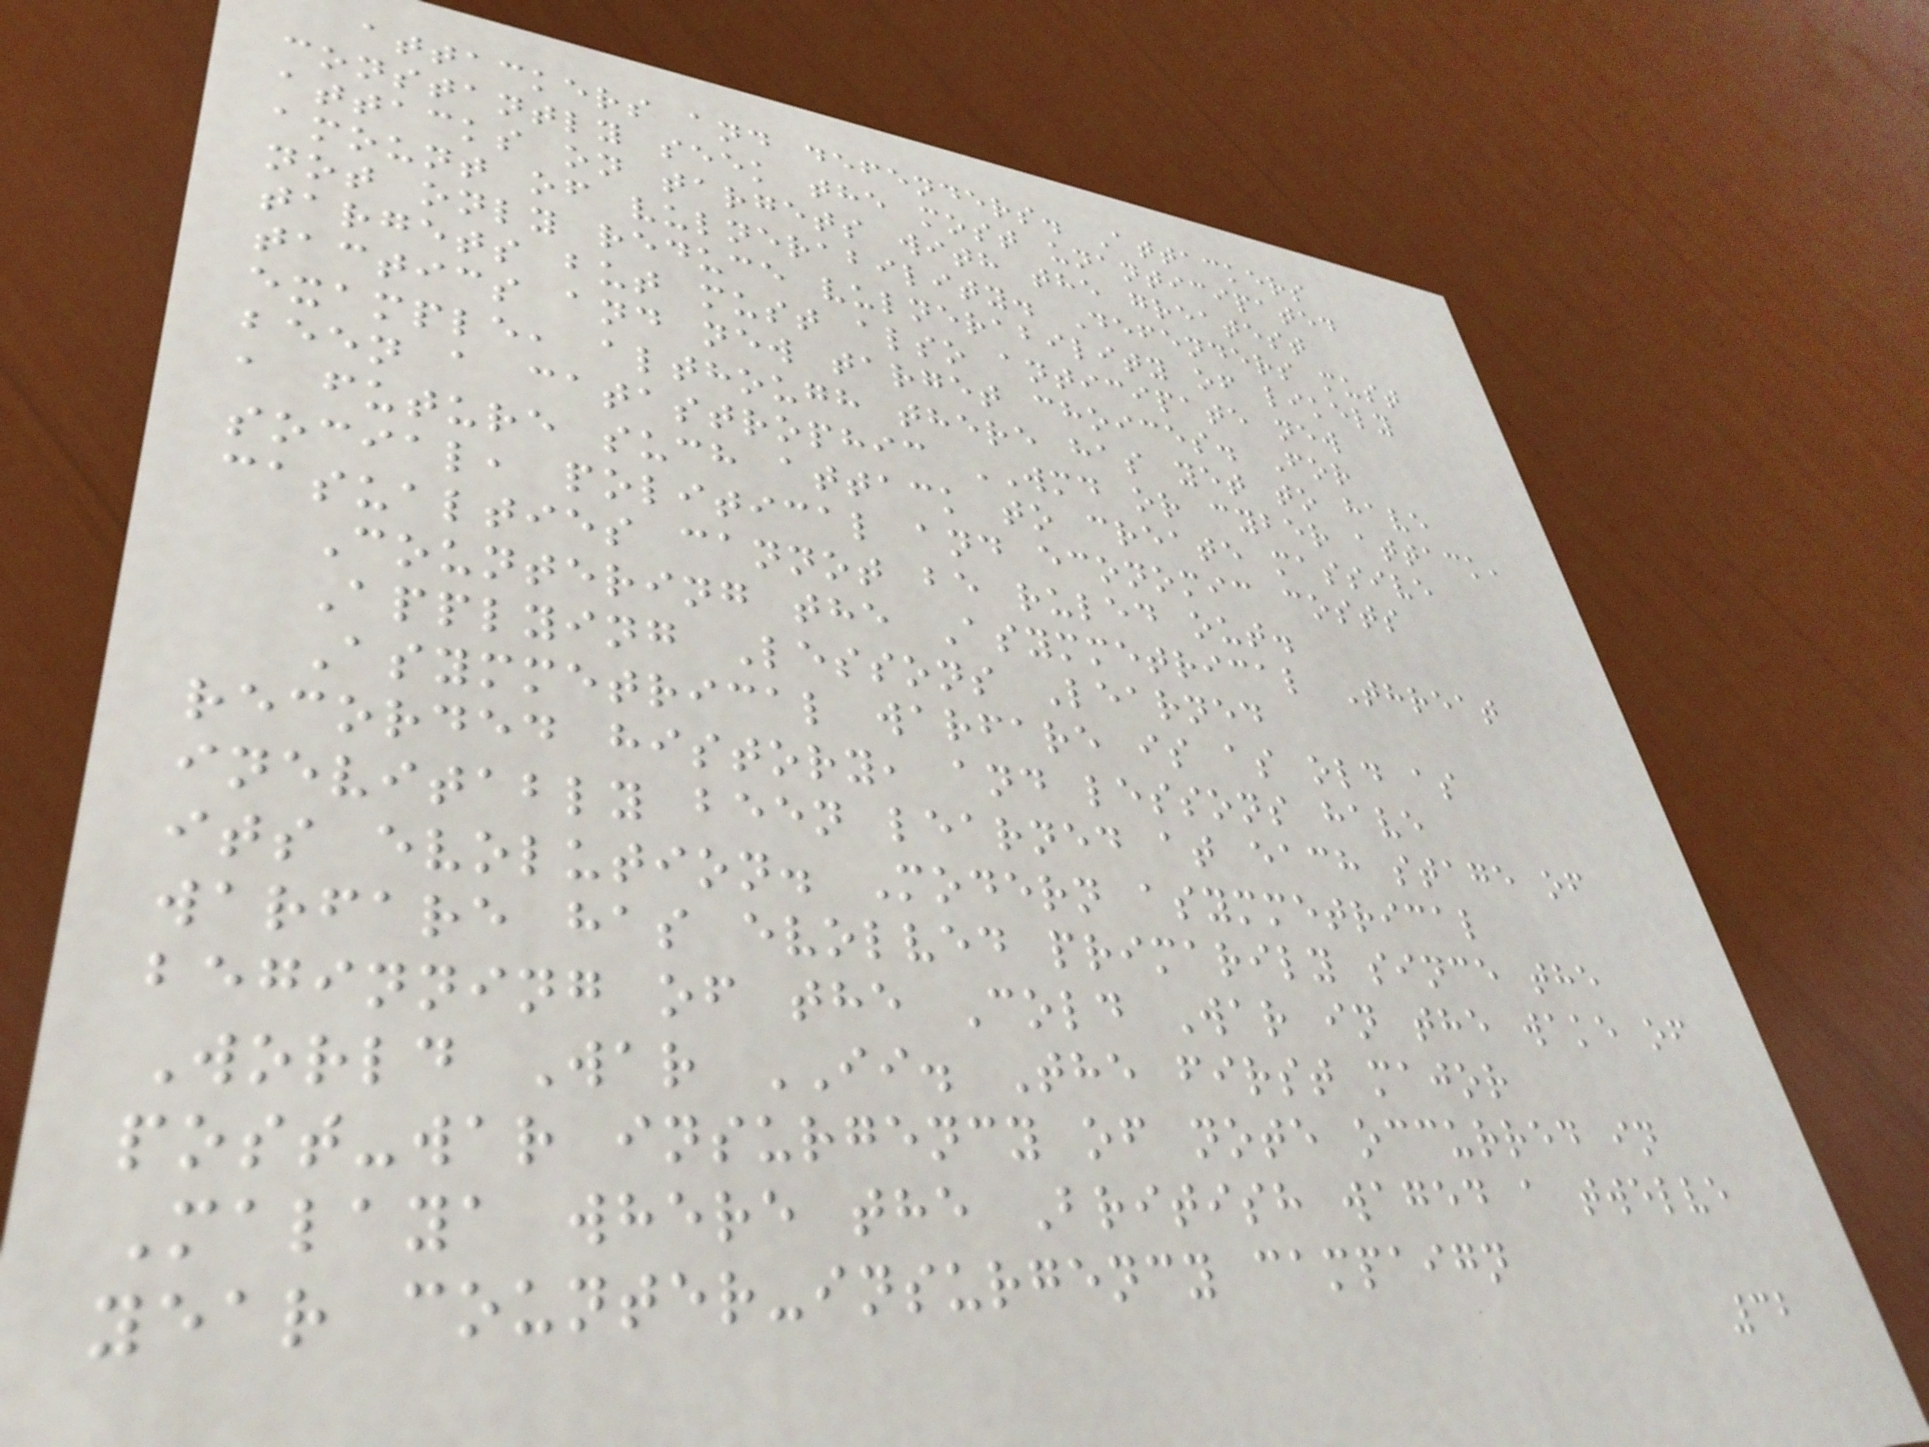attackers and defenders. Attackers
constantly seek the most unanticipated
attacks on targets with the greatest
amount of vulnerability. Defenders must
not only reduce vulnerability of likely
targets but must also anticipate new
tactics and new target choices. For
example, although there has yet to have
been a catastrophic WMD or cyber attack,
a future such attack to create massive
social, political and economic costs
casualties cannot be ruled out.
Countering the Asymmetrical Threat
Applying Lessons Learned
Asymmetrical warfare is as old as
recorded history, and lessons have
inevitably been learned at each stage of
its evolution. Modern asymmetrical
warfare has evolved primarily since the
beginning of the Cold War in the wake of
World War II. The first major
post-war insurgency of note occurred in
Malaya where the British waged a twelve
year counter-insurgency campaign
32
